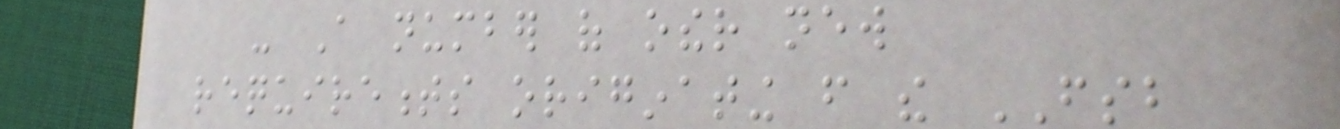- A number of other new
requirements originating from the FSB
